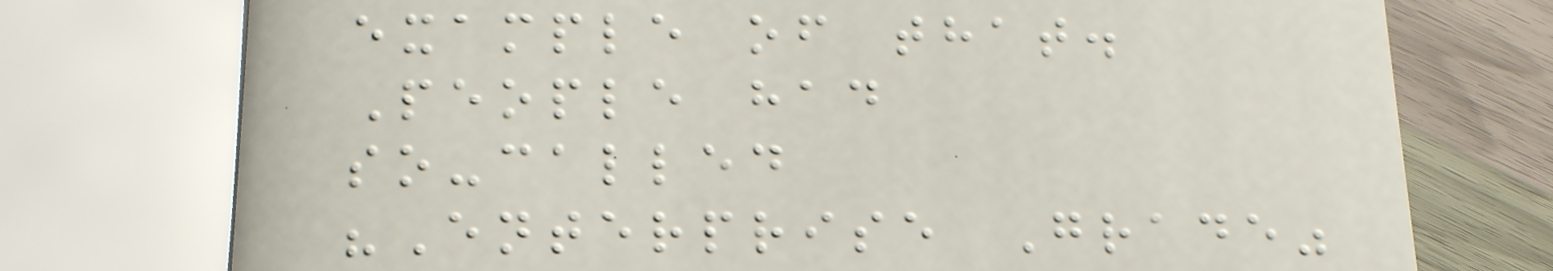example of that.
People had
so-called
"Enterprise Grade"
